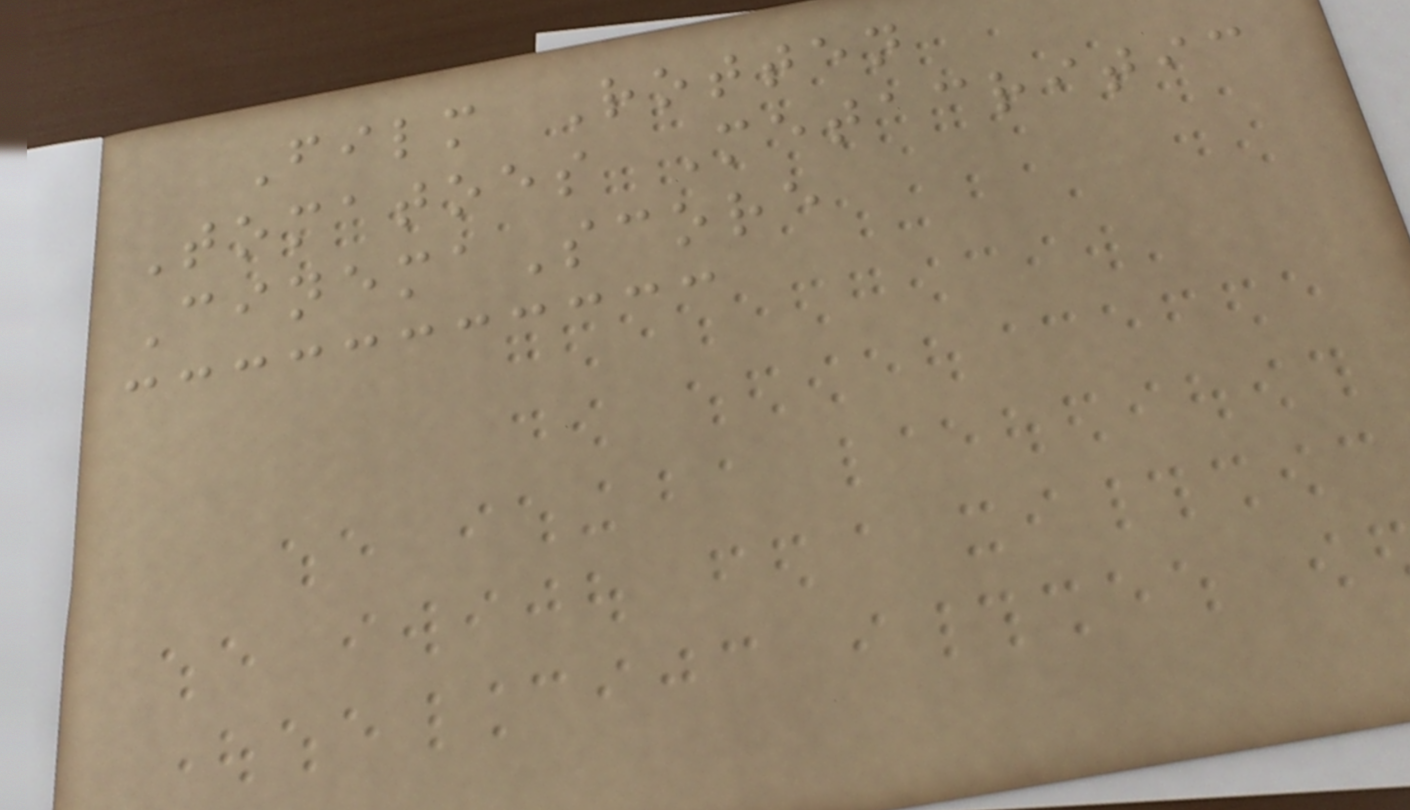Film Rotten
Tomatoes Metacritic
CinemaScore
